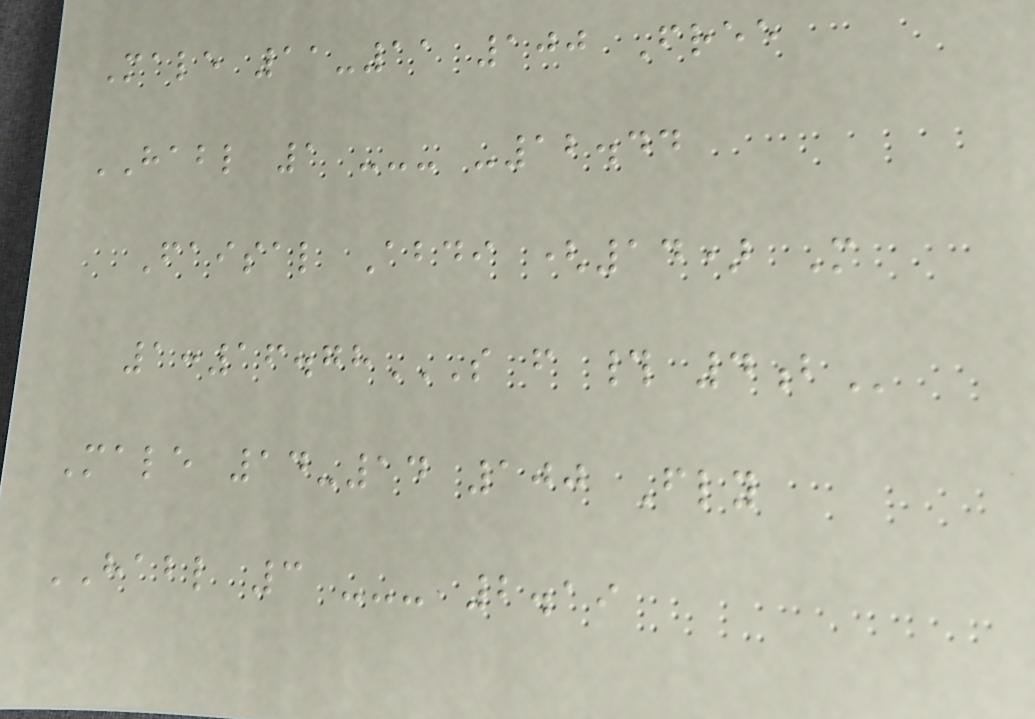Male 11-11 100 Free
HABL 1 --- -12.44
Faisal Abdi (14) M
1:16.78S F # 4B
Male 14-14 100 Fly
HABL 3 --- 2.19
